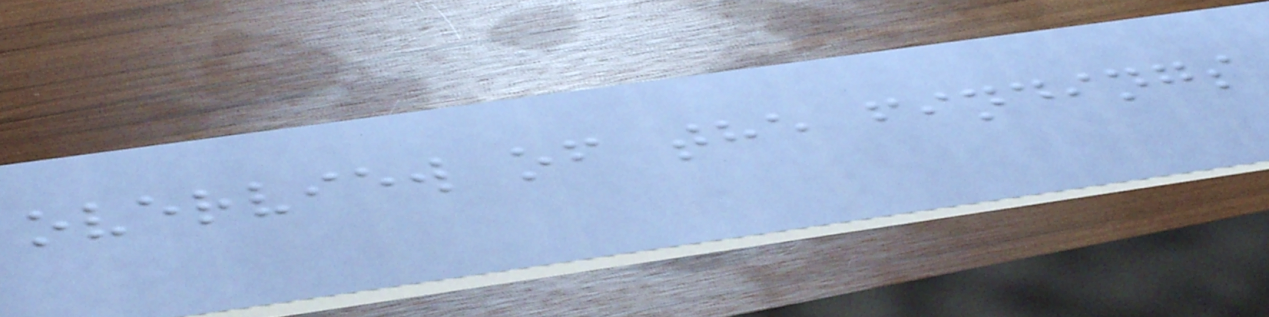overview of the findings
